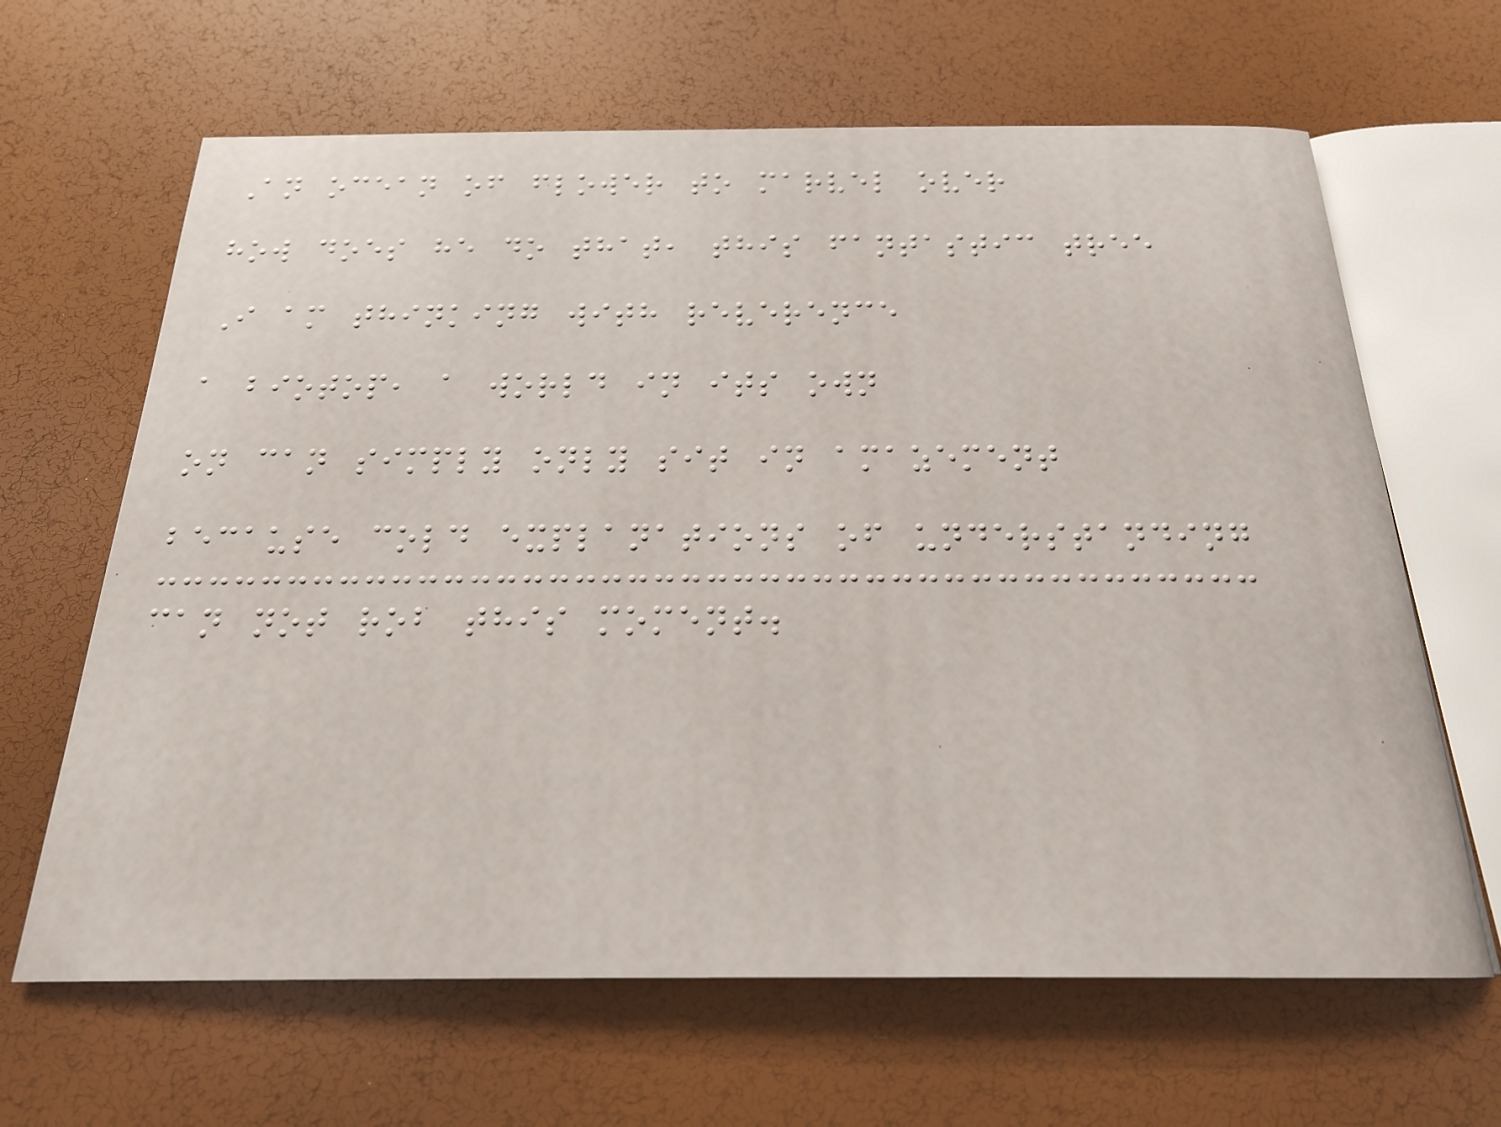An ocean of flower to marvel over
how does he do that, this fantastic tree
I am thinking with reverence
a biotop, a world in its own
on can simply only sit in amazement
because cold explanations of understanding
can not rob this moment.
